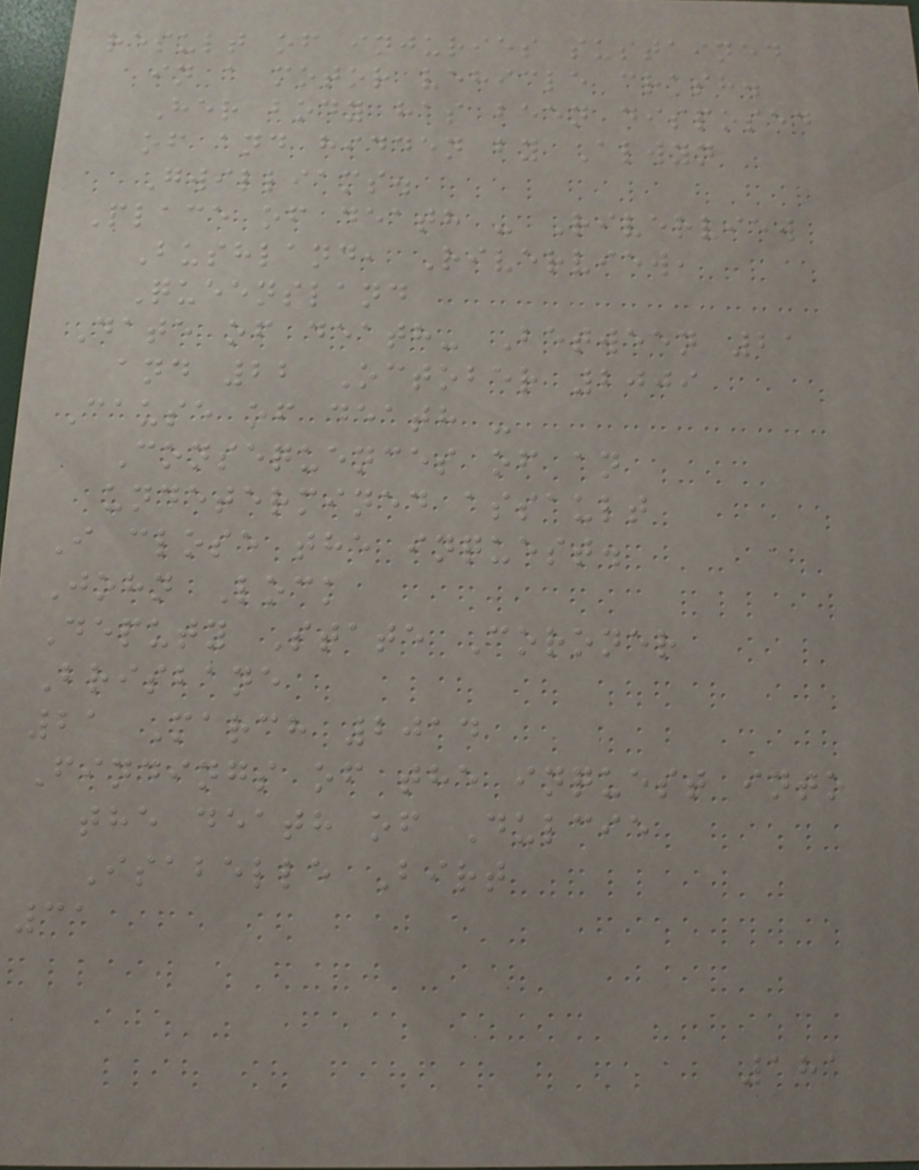result of injuries sustained
in a motor vehicle crash.
Her body has been disposed
of and hidden by Alwyn
Gwilliams.
Place of death - Riverview
Bushland, Riverview,
Queensland
Date of death- Between 21
and 22 October 2009
Cause of death -
Consequences of an
undetermined assault
I close the inquest.
John Lock
Deputy State Coroner
Brisbane
21 March 2014
Findings of the inquest into
the death of Dulcie
Isabelle Birt
31
181
